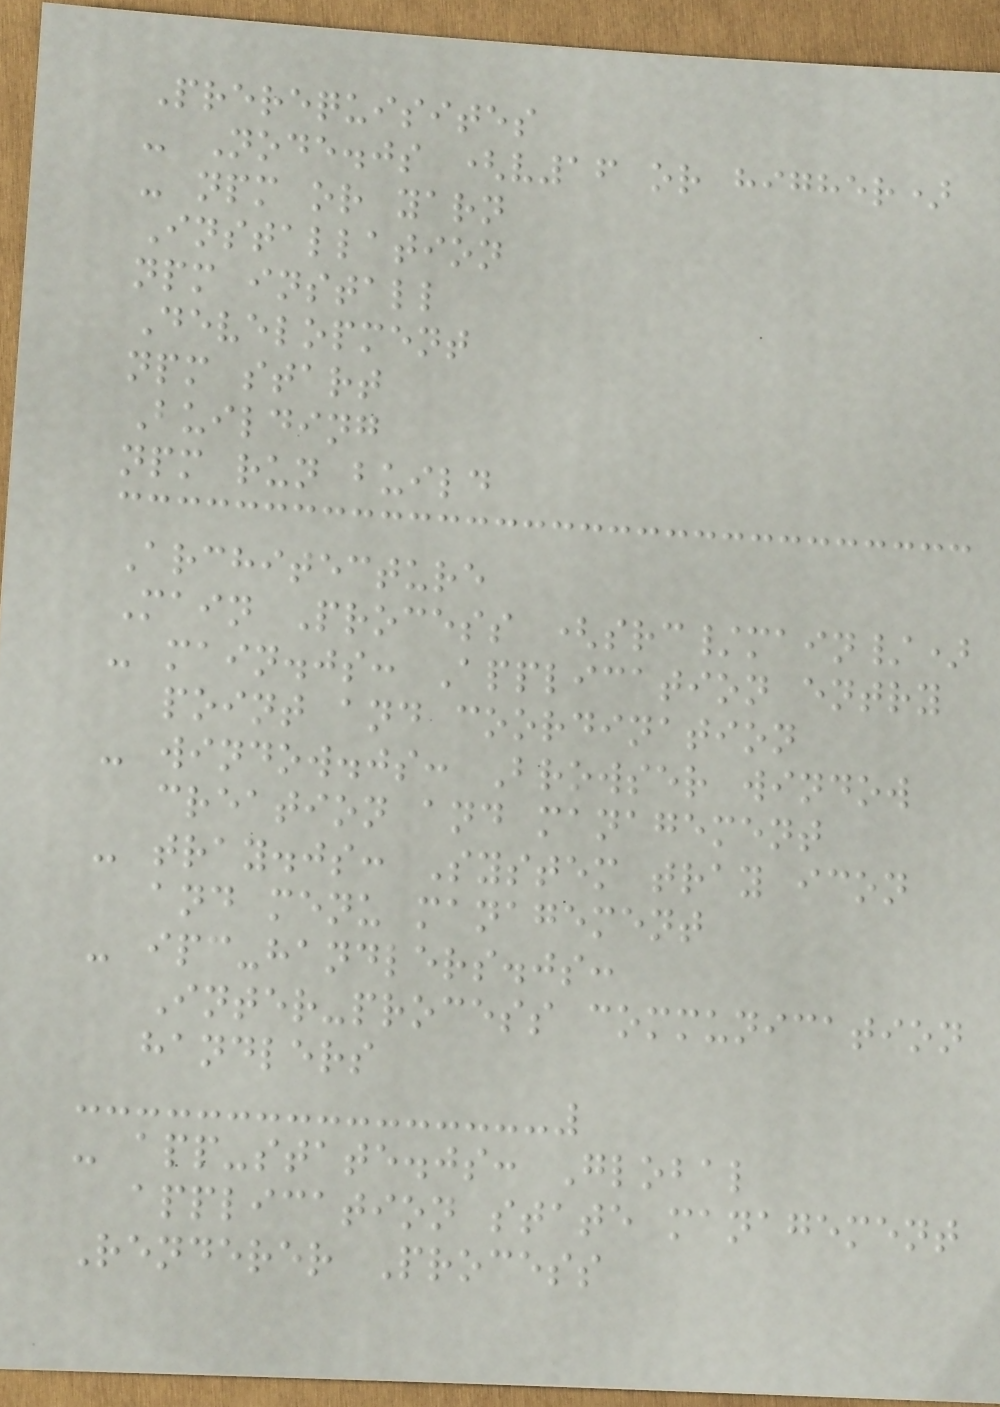Prerequisites
- Node.js (v16 or higher)
- npm or yarn
Installation
npm install
Development
npm start
Building
npm run build
Architecture
Main Process (src/main/)
- main.js: Application entry
point and coordination
- window.js: Browser window
creation and management
- tray.js: System tray icon
and menu management
- ipc-handlers.js:
Inter-process communication
handlers
- app-state.js: Global
application state management
Renderer Process
